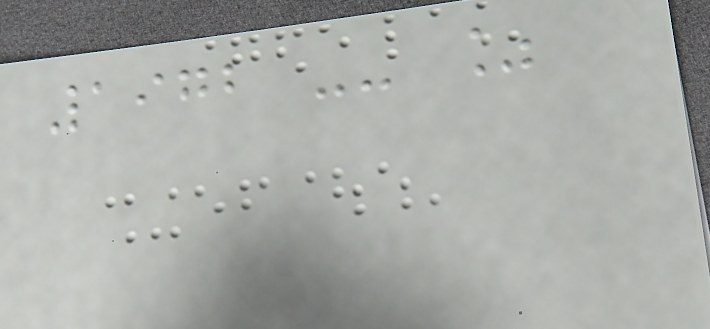1972 -- %
